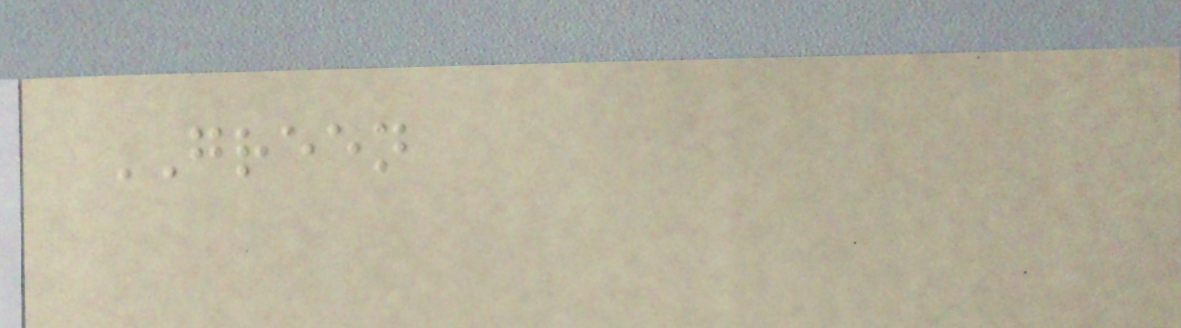GREEN
